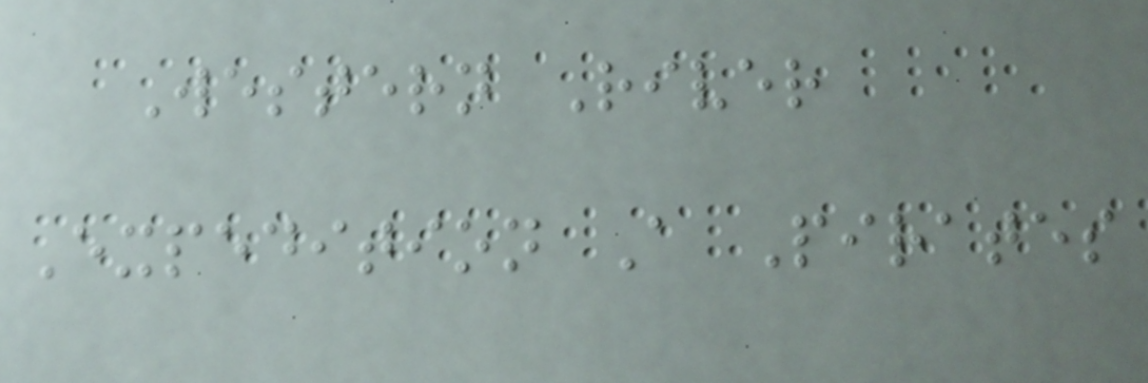Western River
Expedition A Pirates
